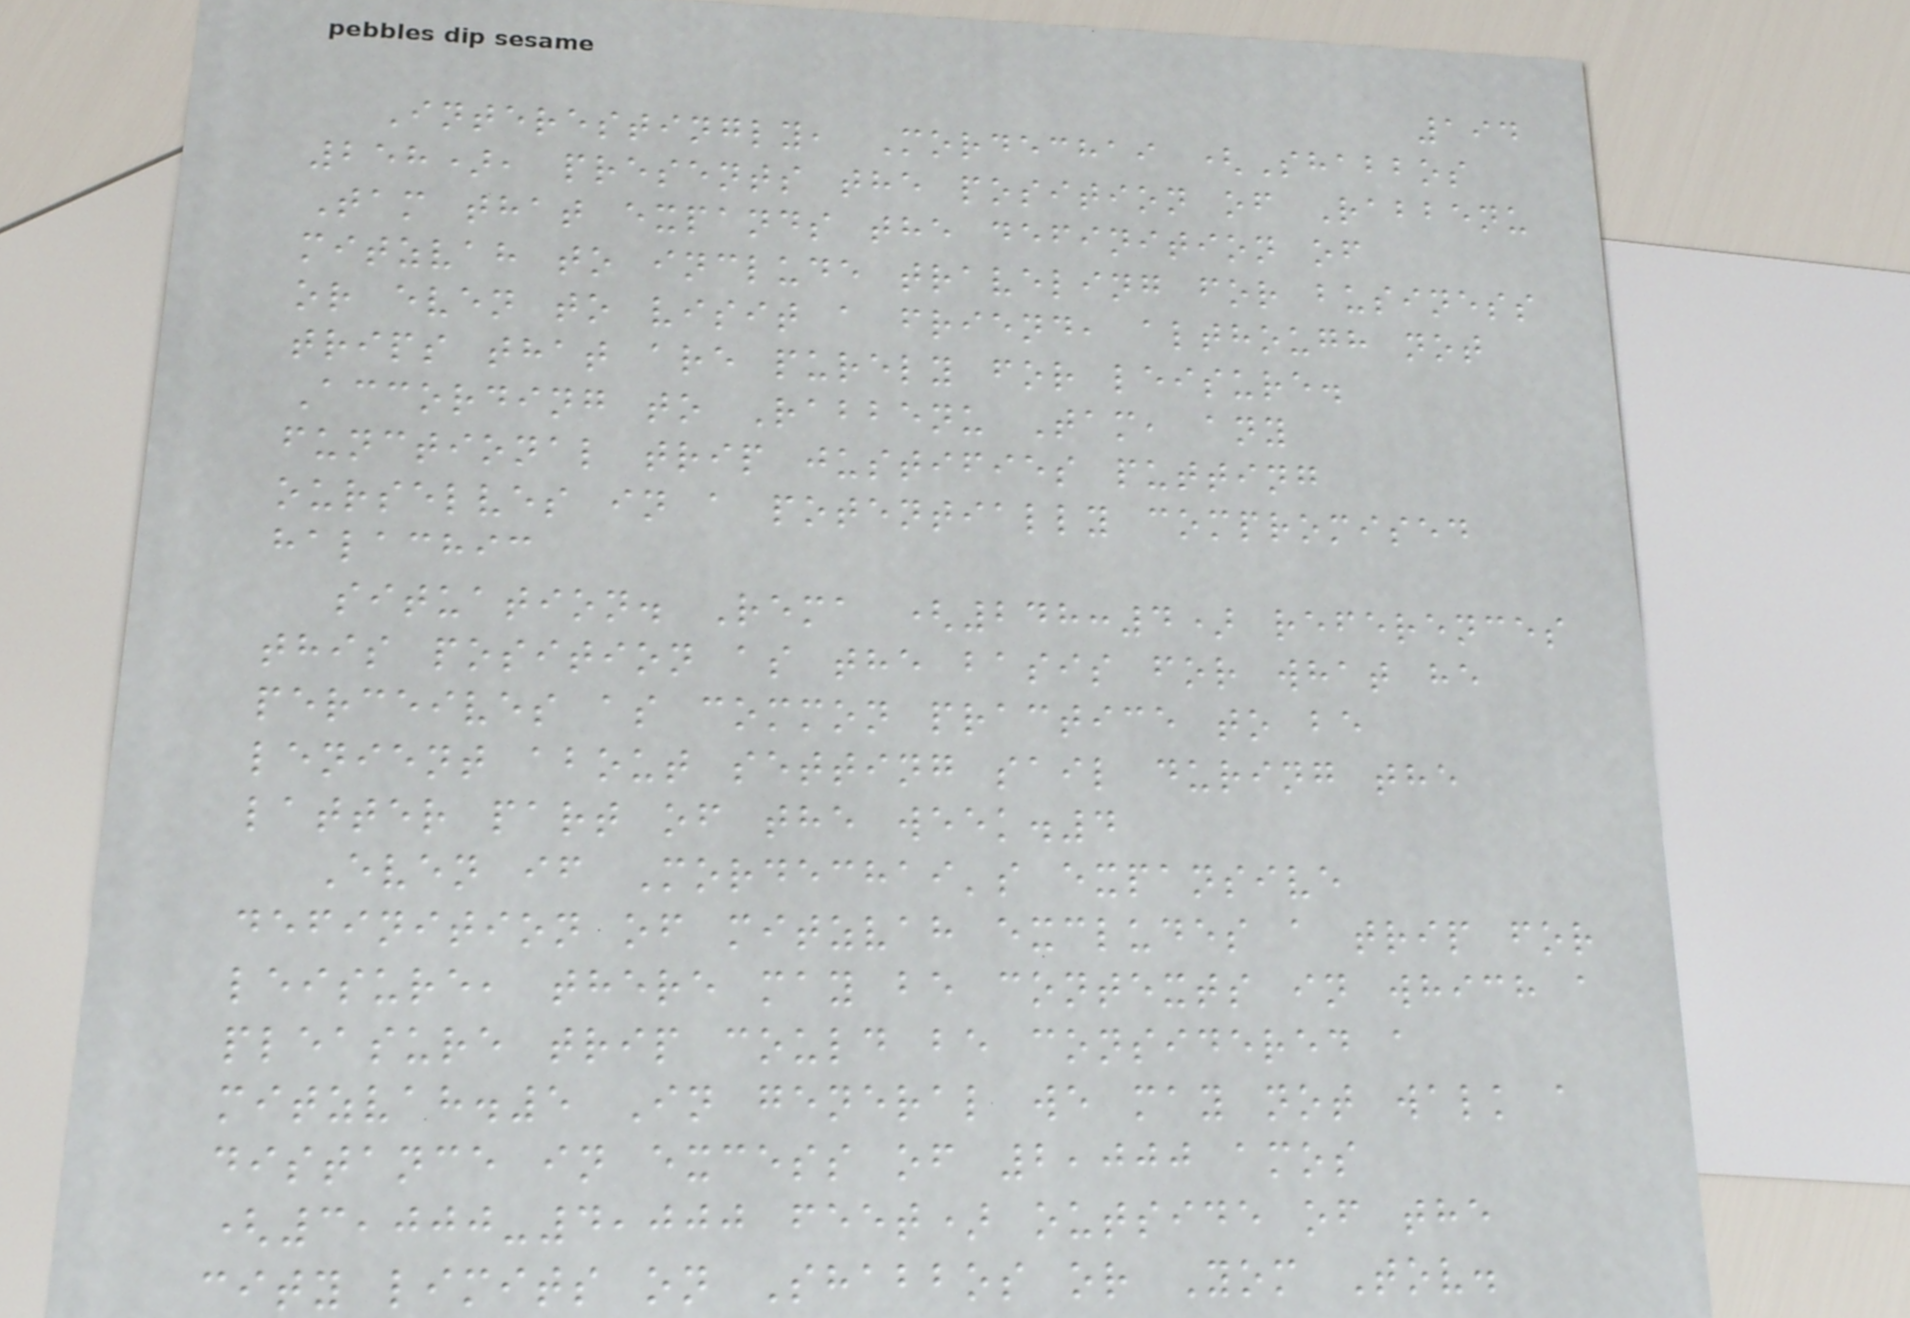194
Interestingly, Mordechai (Shabbos
258), presents the position of Rabbenu
Tam that expands the definition of
mitzvah to include traveling for business
or even to visit a friend, although not
trips that are purely for leisure.
According to Rabbenu Tam, any
functional trip justifies putting
ourselves in a potentially compromised
halachic
situation. Rema (248:4) references
this position as the basis for what he
perceives as common practice to be
lenient about setting sail during the
latter part of the week.4
Even if Mordechai's expansive
definition of mitzvah excludes a trip for
leisure, there may be contexts in which a
pleasure trip could be considered a
mitzvah.5 In general we may not walk a
distance in excess of 2,000 amos
(3,000-4,000 feet) outside of the
city limits on Shabbos or Yom Tov.
